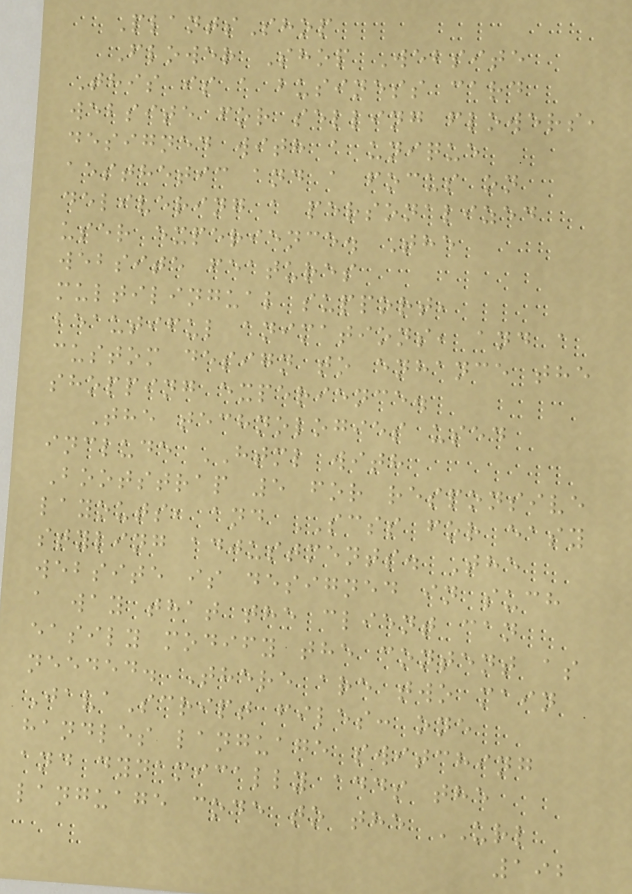PlantsShop
Flower Shop Website
This is a business card
website for selling flowers,
designed with a unique
aesthetic and a focus on
delivering a personalized
user experience. The
website features
multilingual support,
beautiful animations, and a
custom design to enhance the
shopping experience.
The technologies used
include HTML with
Bootstrap 5 for responsive
layouts, and SCSS for easy
styling adjustments. The
website is designed in such
a way that the client can
easily modify the content as
needed. There are two main
JavaScript files: one
handles language switching
and dynamically adds the
language code to the URL
192
